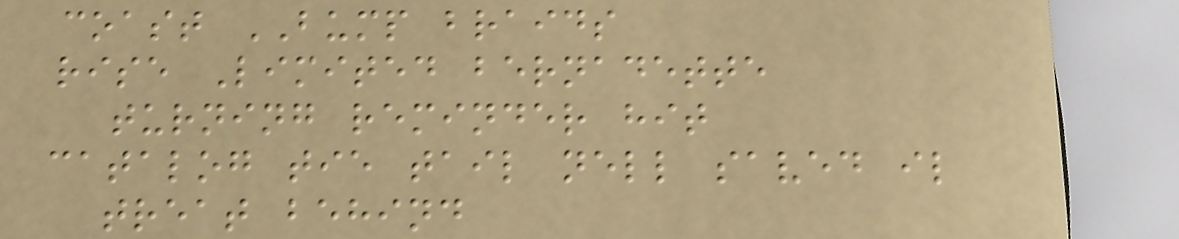coast BUMP braids
rise Limited bernadette
turning reminder hit
catalog tie tail nell saved il
treat behind
